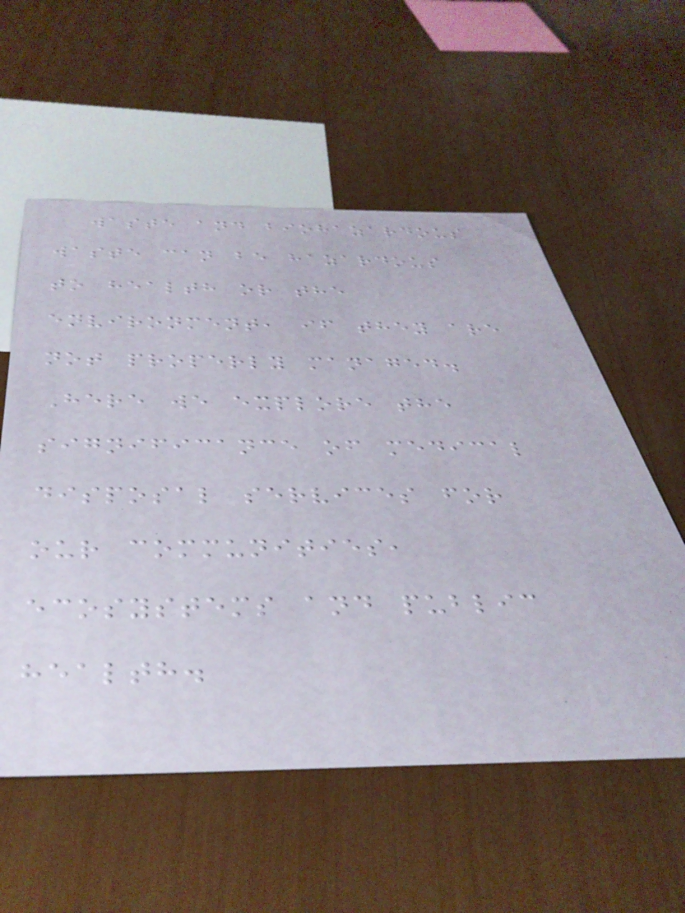waste and biohazardous
waste can be hazardous
to health or the
environment, if they are
not properly managed.
Here we explore the
significance of medical
disposal services for
our communities,
ecosystems and public
health.
